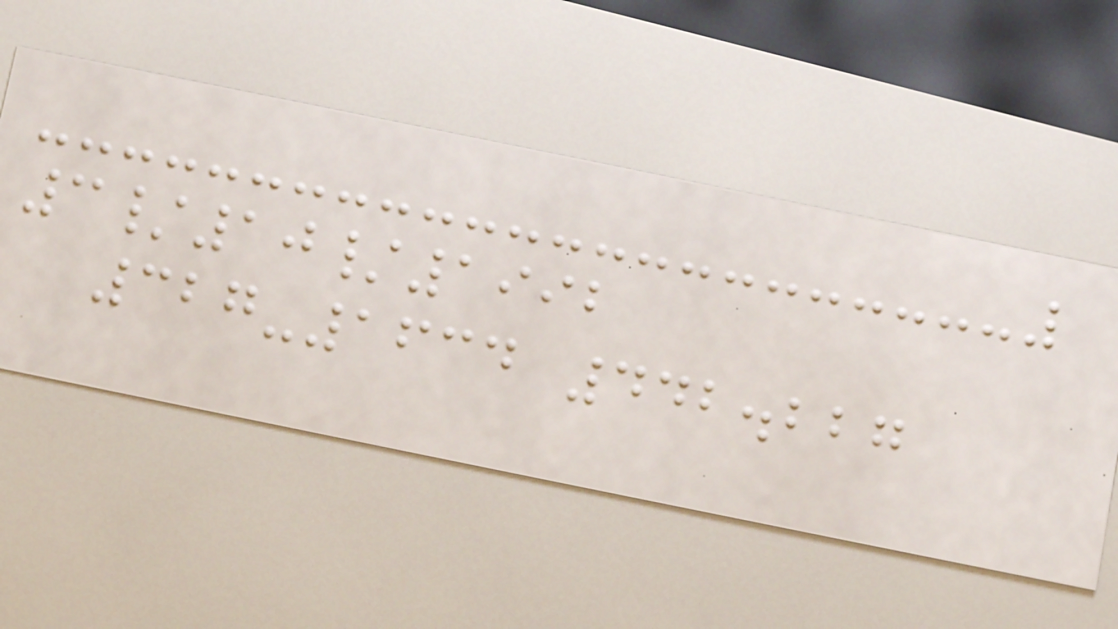3/10/1992
327-1634 442.227
